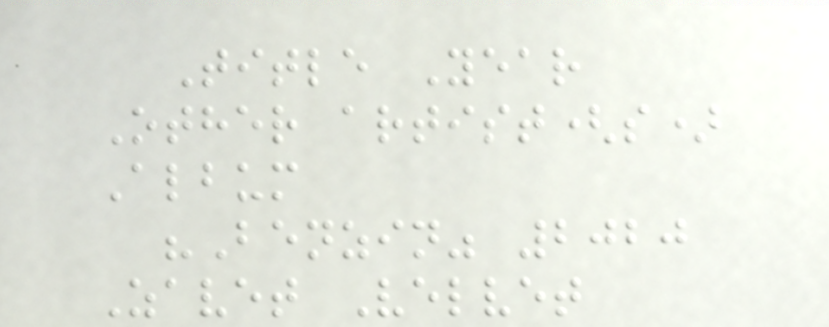Title Year
Other artist(s)
Album
"Benzin" 2020
Zavet Velvet
